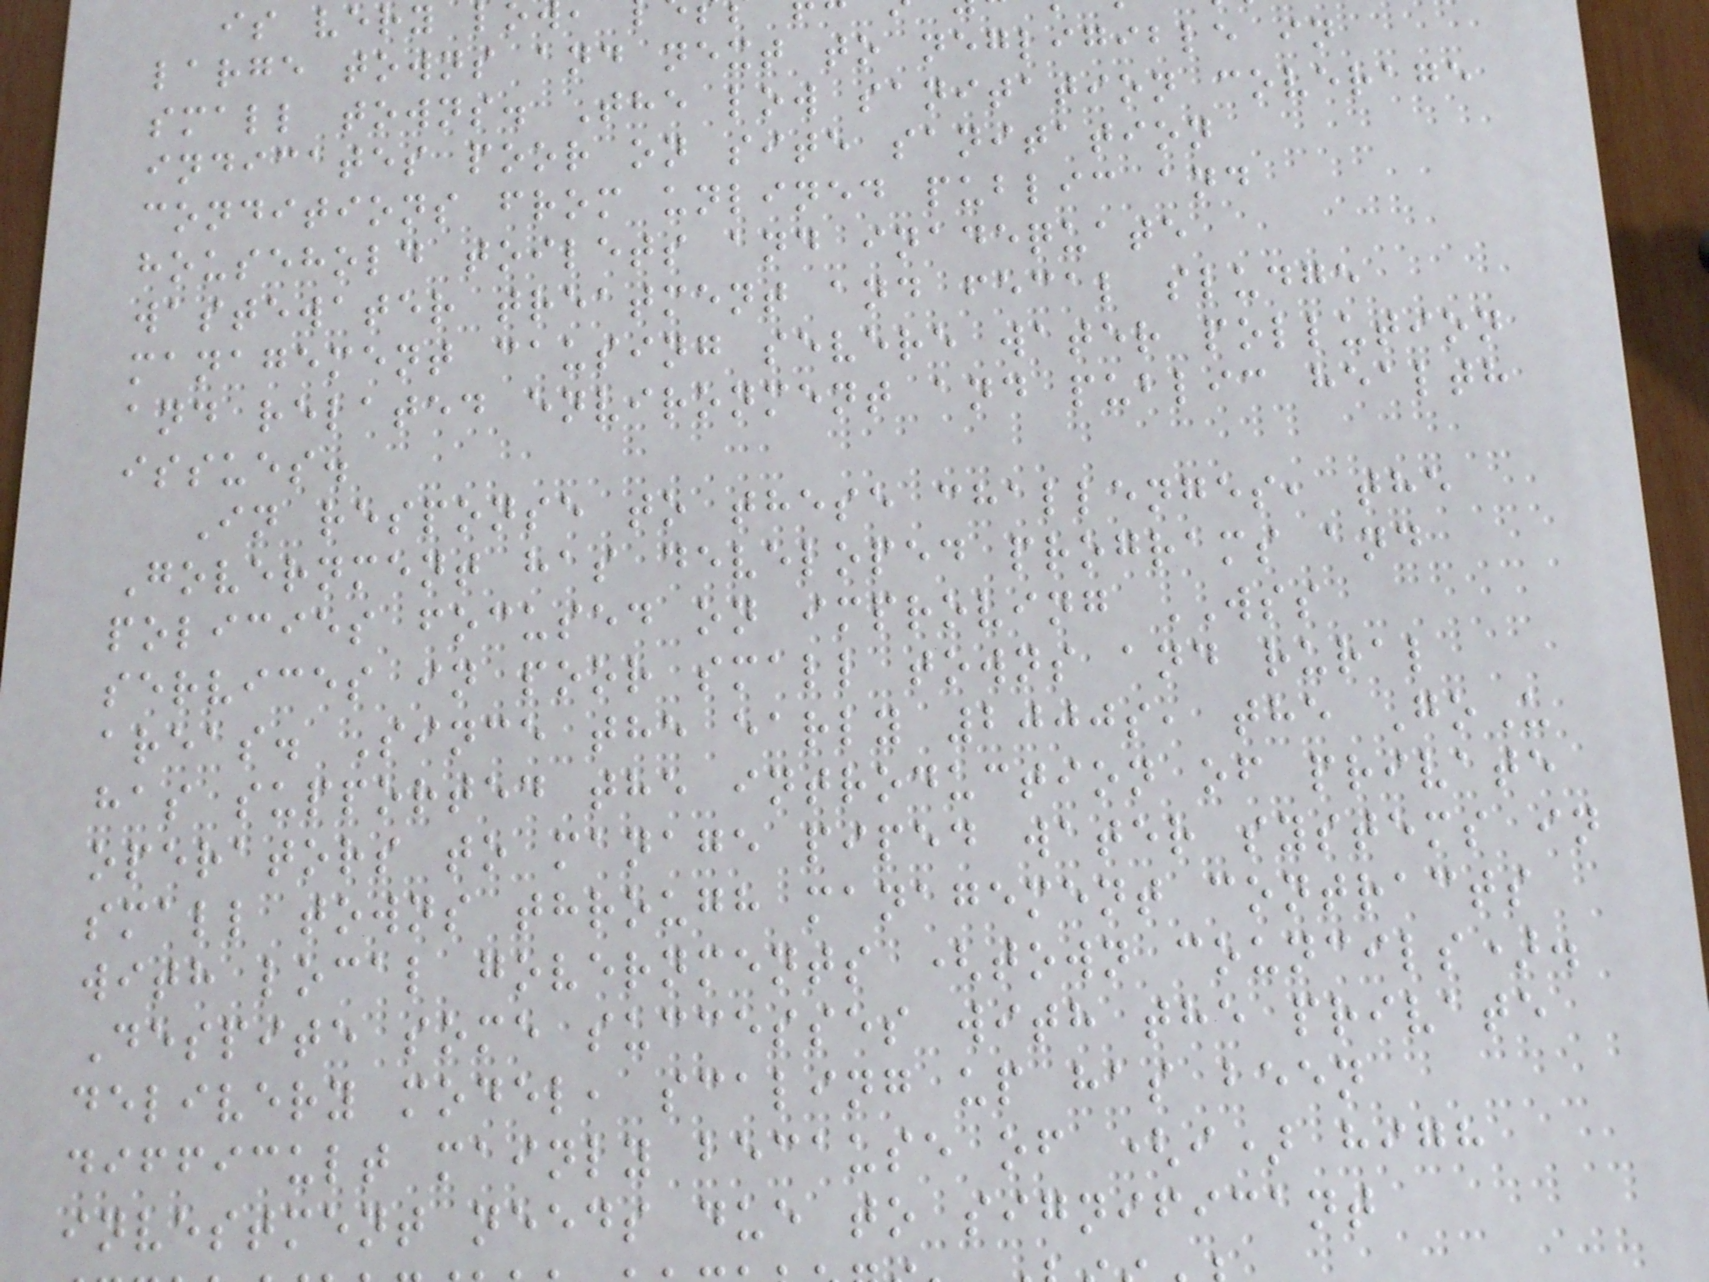large towns and next to negligible in
small towns. The low sanitation coverage
indicates poor on site sanitation
conditions from unlined public and
household toilets and inadequate
wastewater treatment and fecal sludge
management causing severe water pollution
and related environment and public health
issues.
In response to these challenges, the
Government has developed programs and
policies focused on improving WSS
services in poor small towns and rural
areas. Since the early 2000s, the GoU
has supported the introduction of private
operators to manage piped water systems in
small towns through management contracts
with local governments (town councils).
Despite some successes with the private
delivery model, scaling up has been
difficult mainly because of (i) high
investment needs due to significant
